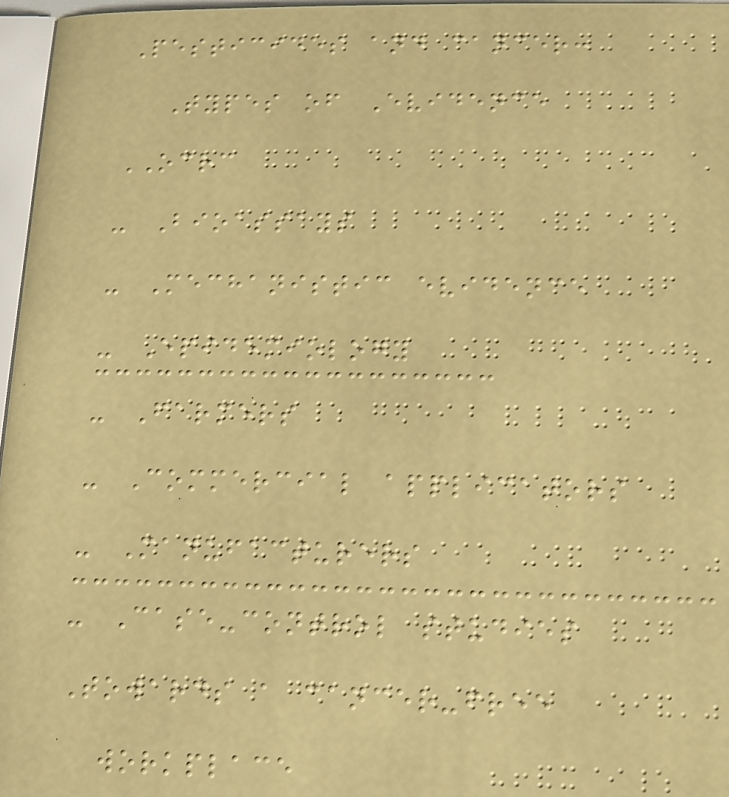Pesticides and cancer:
Types of Evidence
OCRC
- Bioassays
- Mechanistic evidence
- Epidemiology
- Farmers
- Commercial applicators
- Manufacturers
- Case-control studies
Towards a cancer-free
workplace
